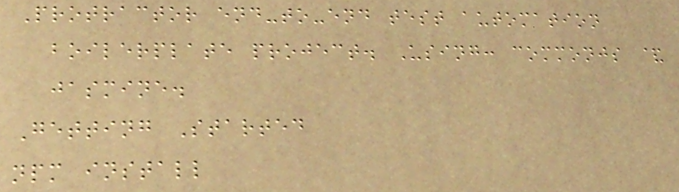Protractor end-to-end test automation
boilerplate project. Using: commonjs &
jasmine.
Getting Started
npm install
